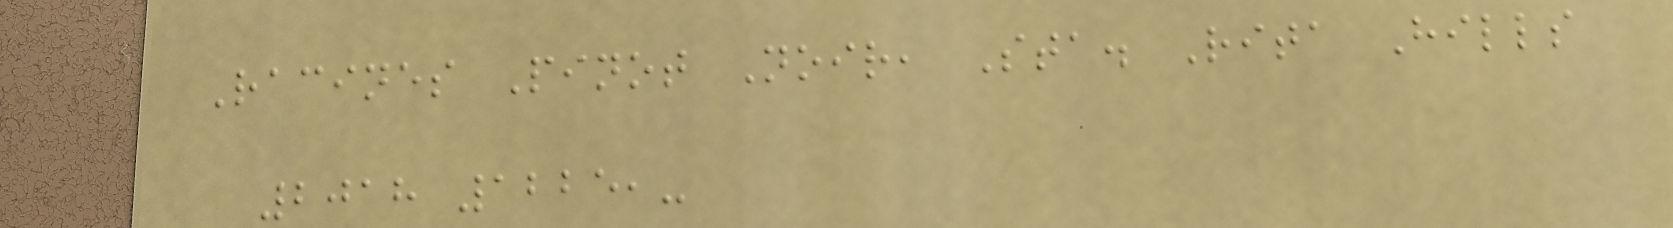Racines Pinot Noir, Sta. Rita Hills
2018 1225,-
